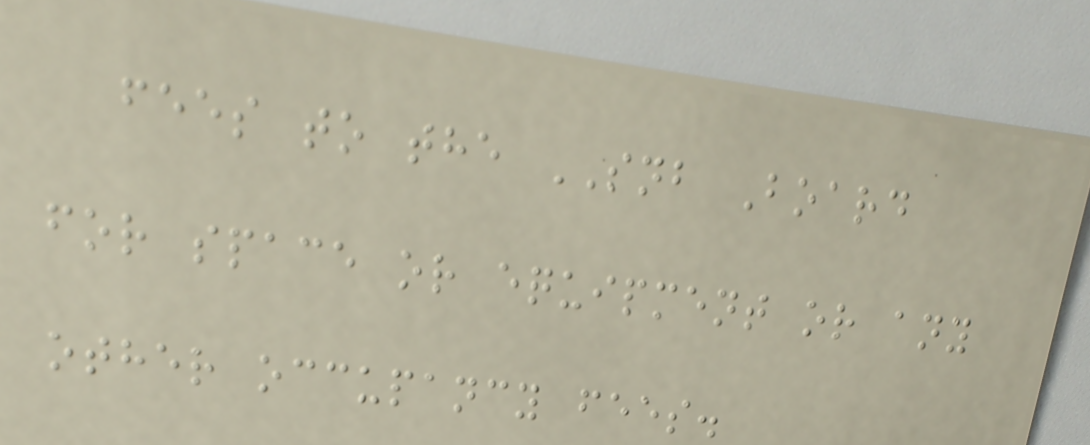fees to the SNB Board
for space or equipment or any
other occupancy fees.
